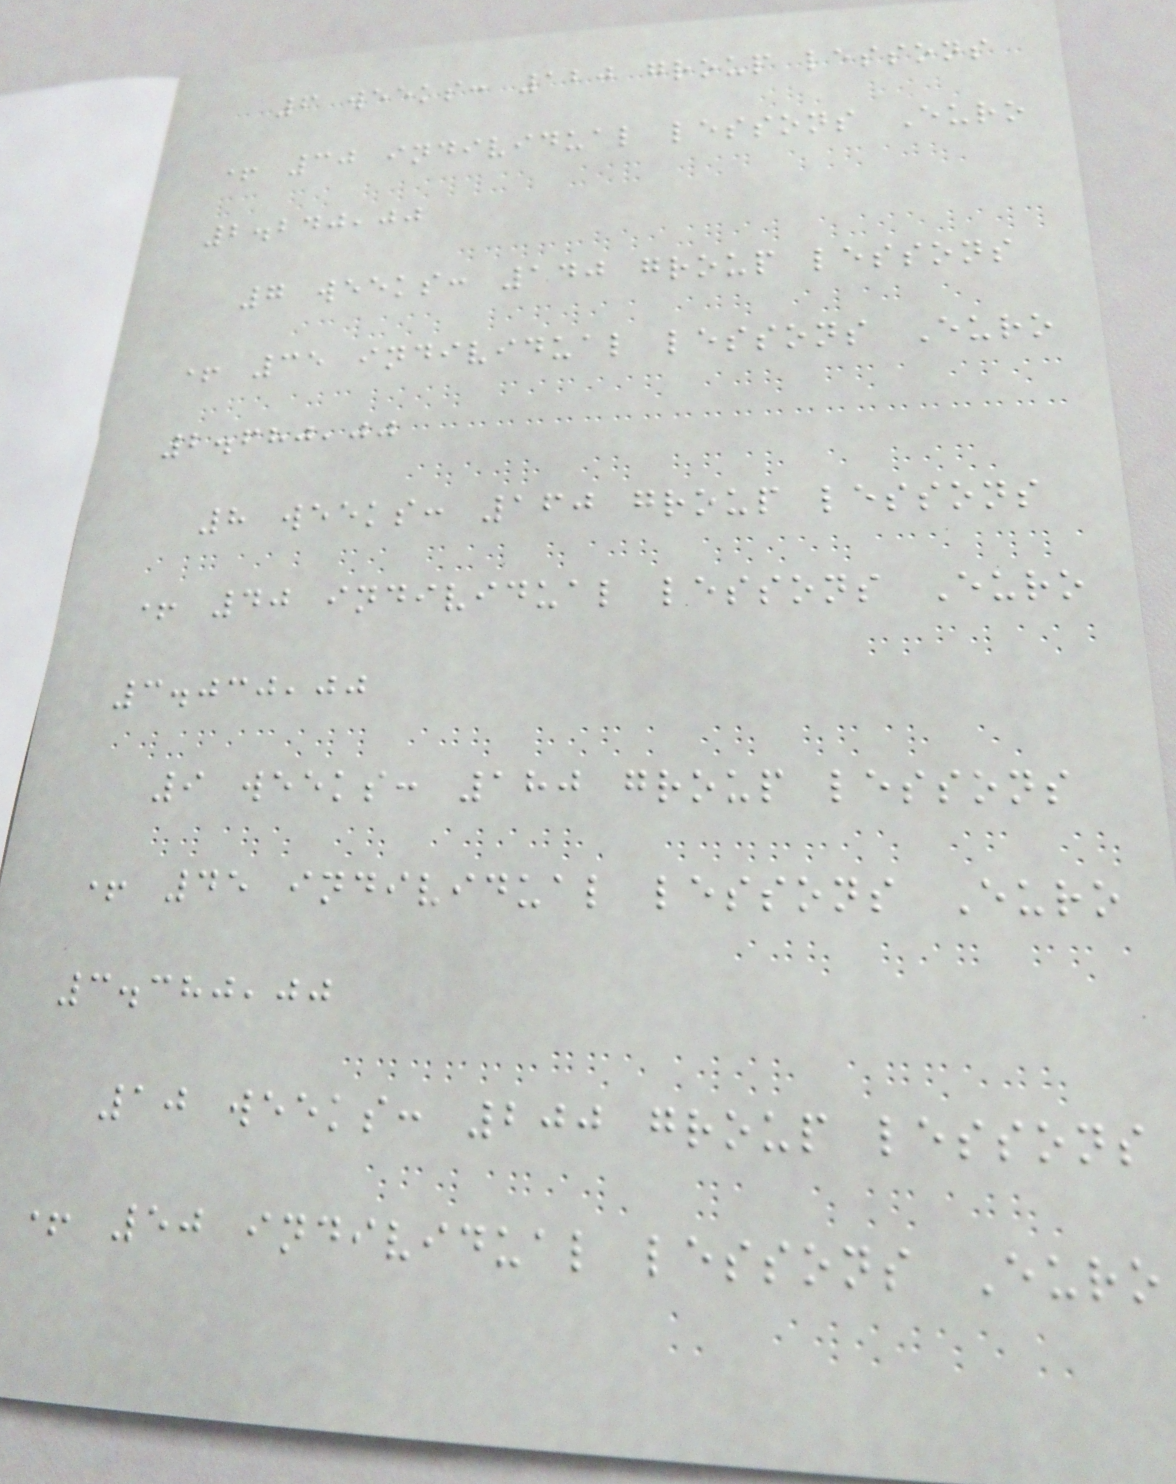6 weeks: 120 group lessons
+ 30 individual lessons Euro
2.240,00
7 weeks: 140 group lessons
+ 35 individual lessons Euro
2.680,00
8 weeks: 160 group lessons
+ 40 individual lessons Euro
3.030,00
9 weeks: 180 group lessons
+ 45 individual lessons Euro
3.380,00
10 weeks: 200 group lessons
+ 50 individual lessons Euro
